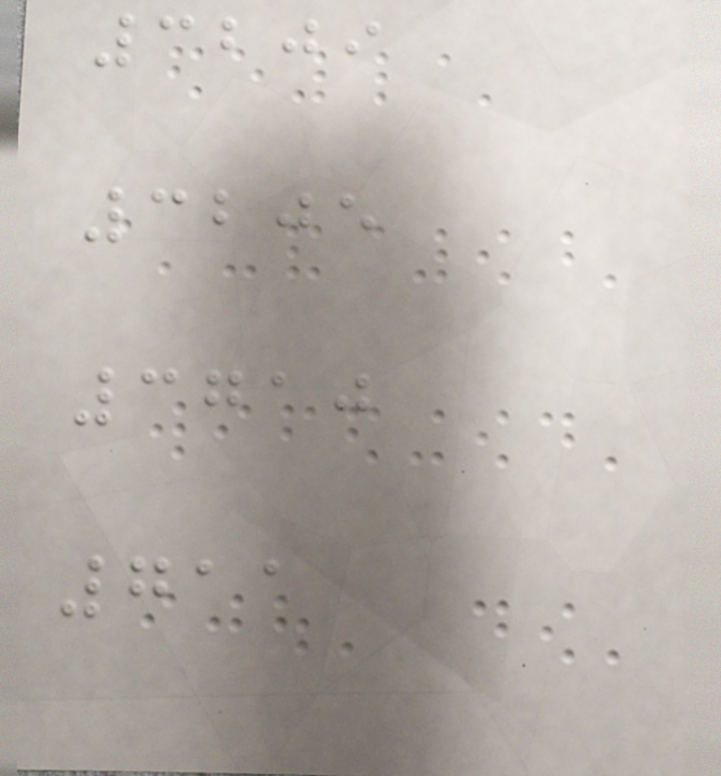3209
3205
3710
711
